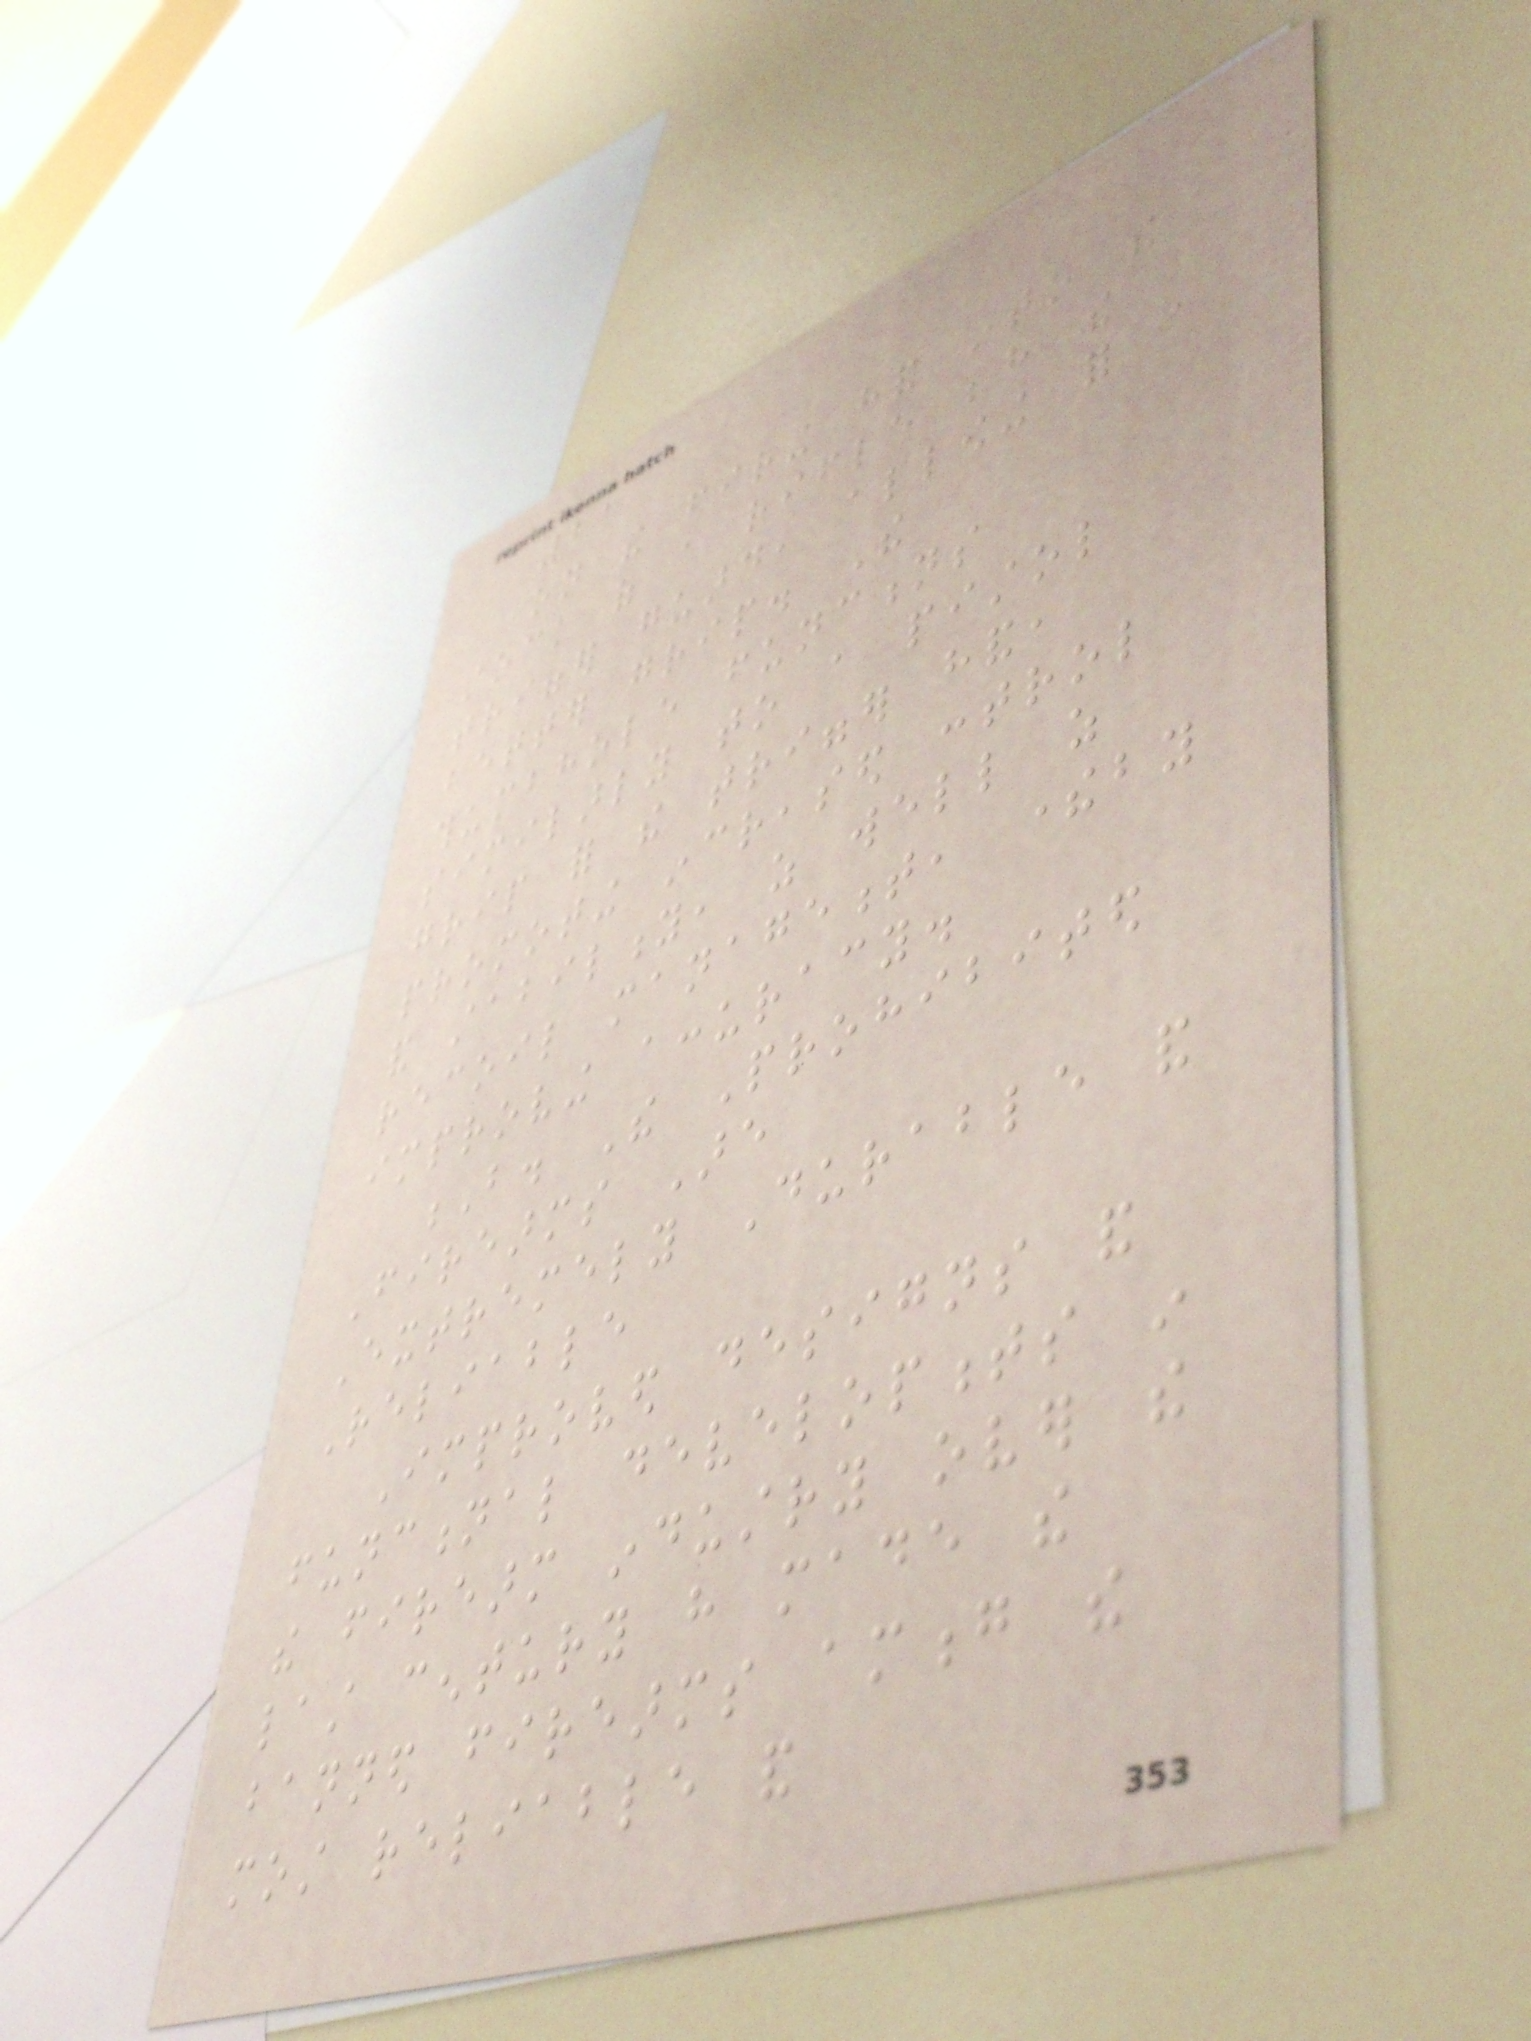21
on the firing hand into the
stock of a rifle behind the
trigger guard, allowing for a
better grip. The
thumbhole functions
similarly to a pistol
grip for the trigger hand,
promoting increased control
and stability, as well as
recoil management, thereby
improving accuracy.
B. The Prohibited
Firearms Are
Extremely Durable and
Reliable
Improved designs and
functional developments in
the firearm industry over the
last century have made the
banned firearms among the
most reliable and
